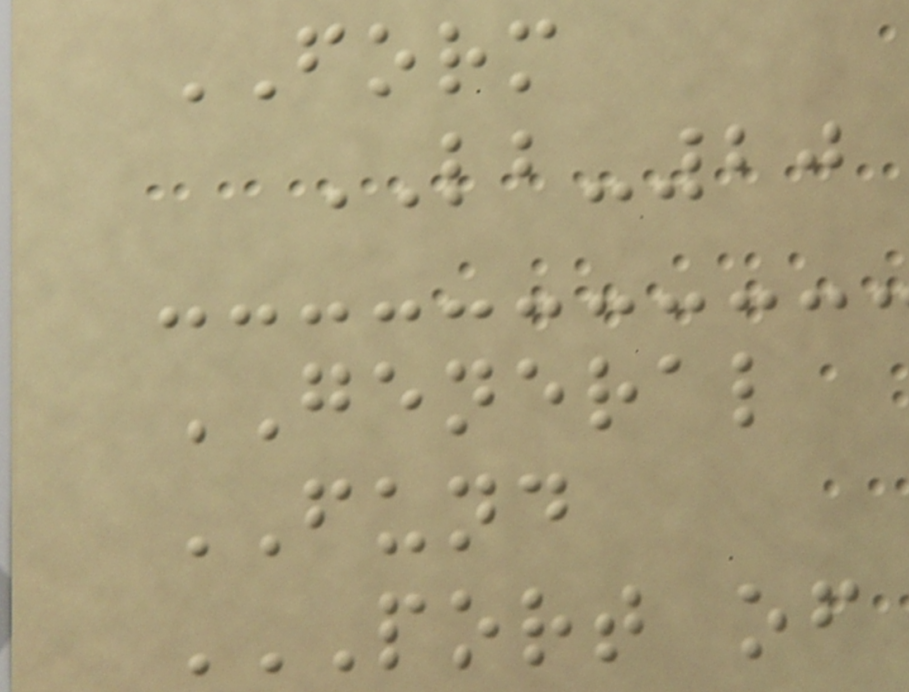FORM
LB-20
GENERAL
FUND
PORT OF
